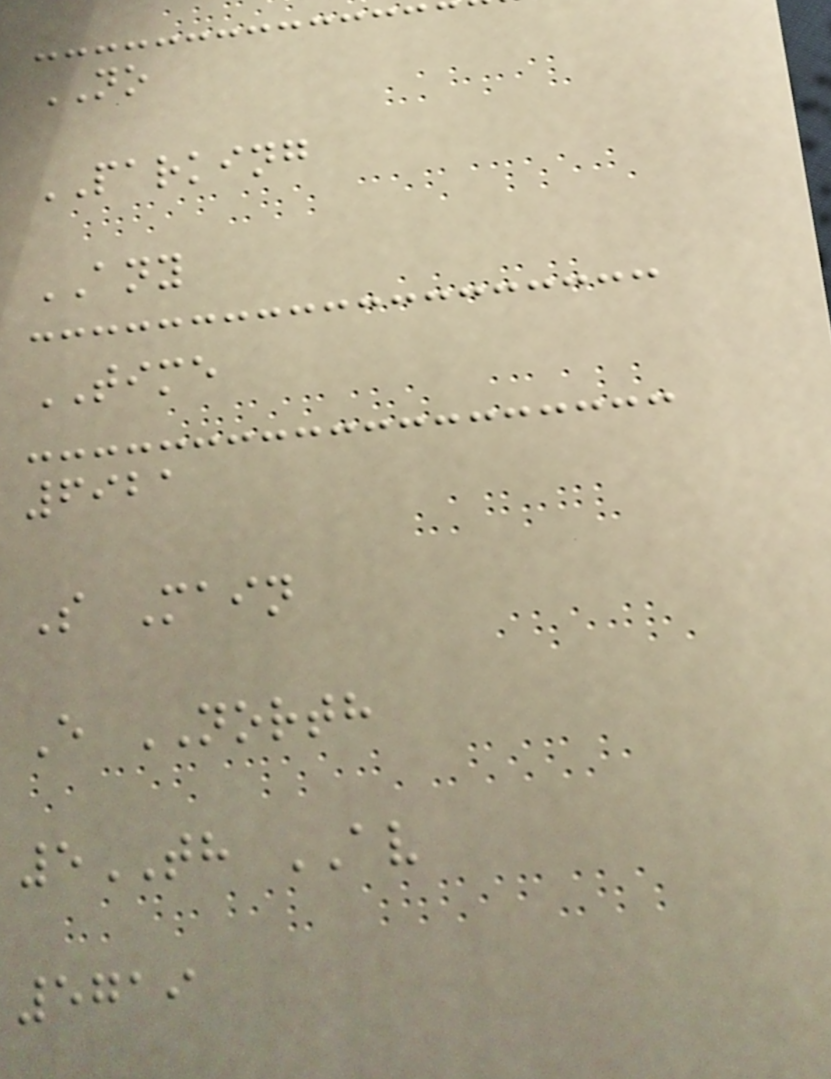NO
PARKING
ANY
TIME
6921
S Main
E NORTH
5TH AV
5719
